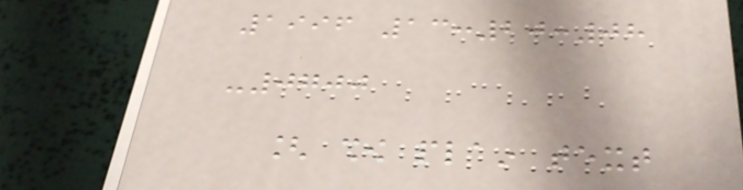1996 13:20:08
-0700
[ show plain text
